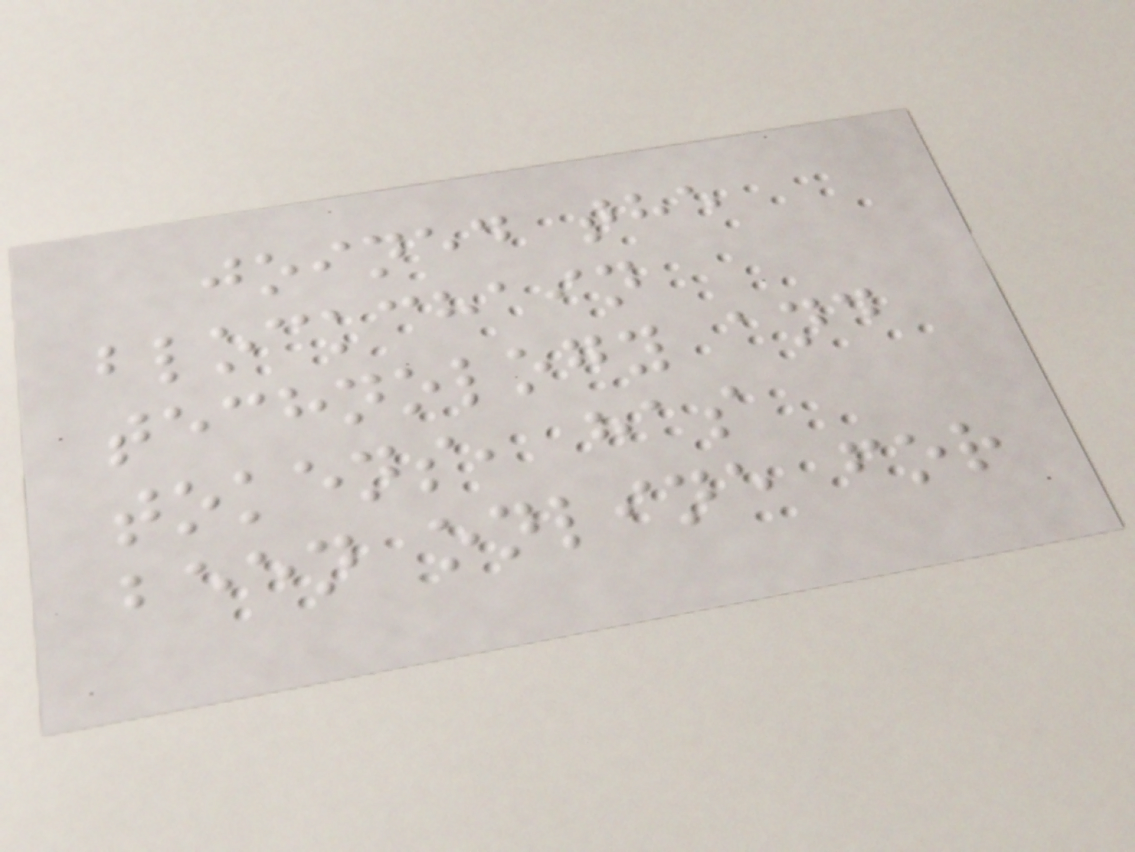joined the
blockchain
technology and
tokens, has
been online for
